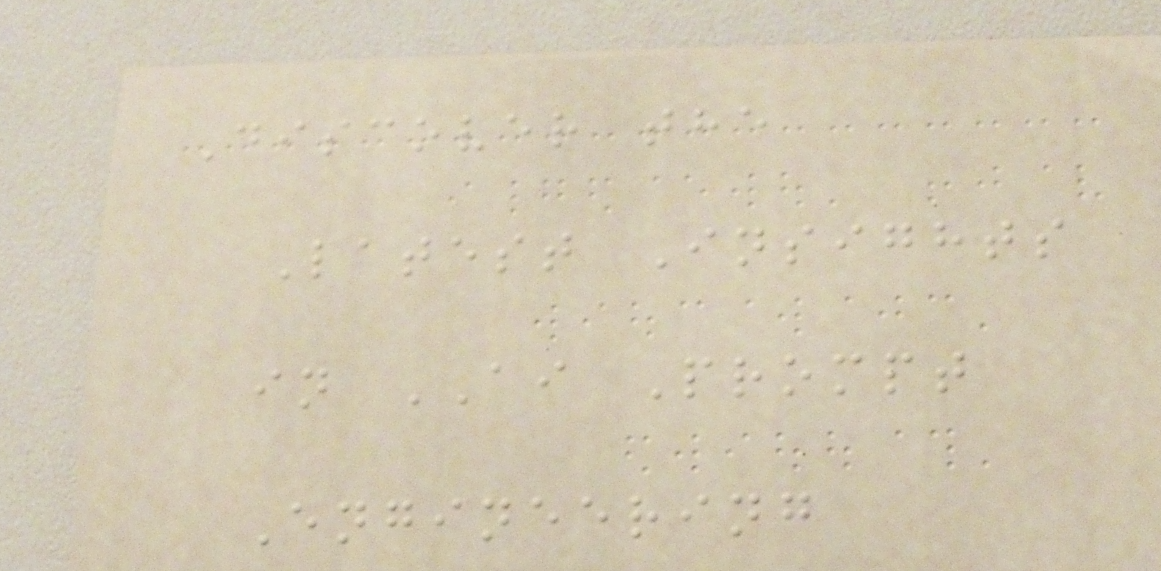Discover the
Latest Insights
in AI Prompt
Engineering
